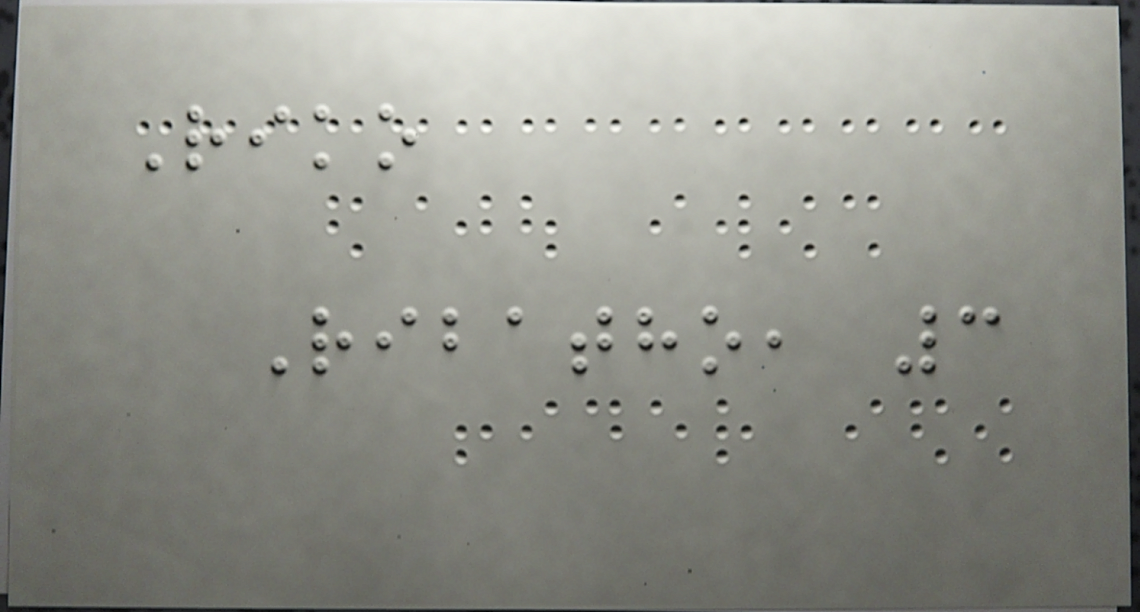Riko
Ribatho, 3
